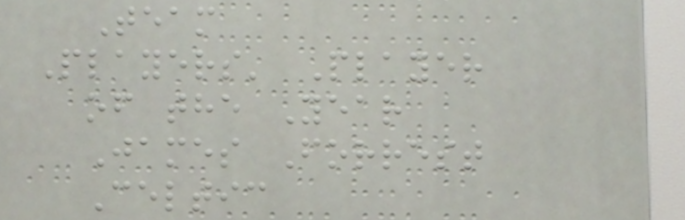Team
Players' Player
of the Year
James Forrest
Celtic
